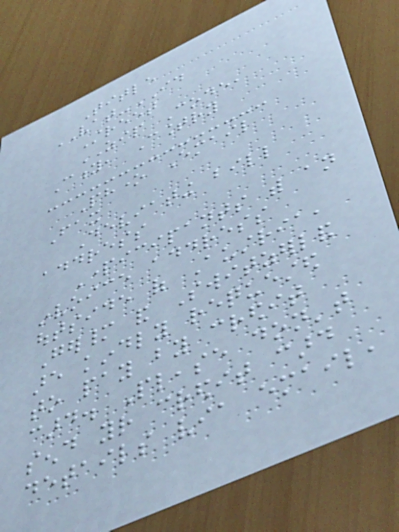Title
VAT-ID
Street
ZIP Code,
City, Country
Phone Email
Fax
Deviating bill
address
Participants with an
invoice address
outside of Austria,
Germany and Switzerland
are kindly requested
to pay by credit
card. Please don't
send your credit card
details via email,
